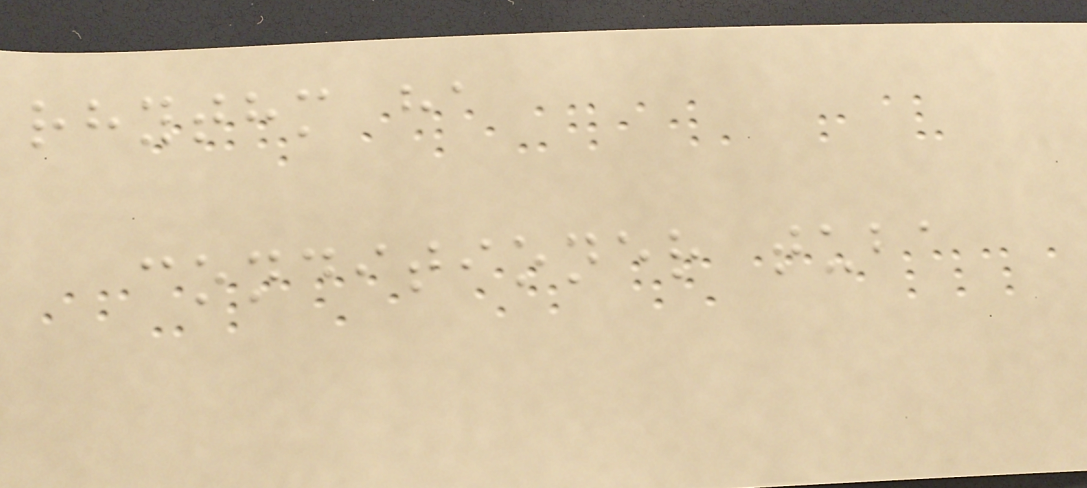rhythm ha
conditioner tuba
